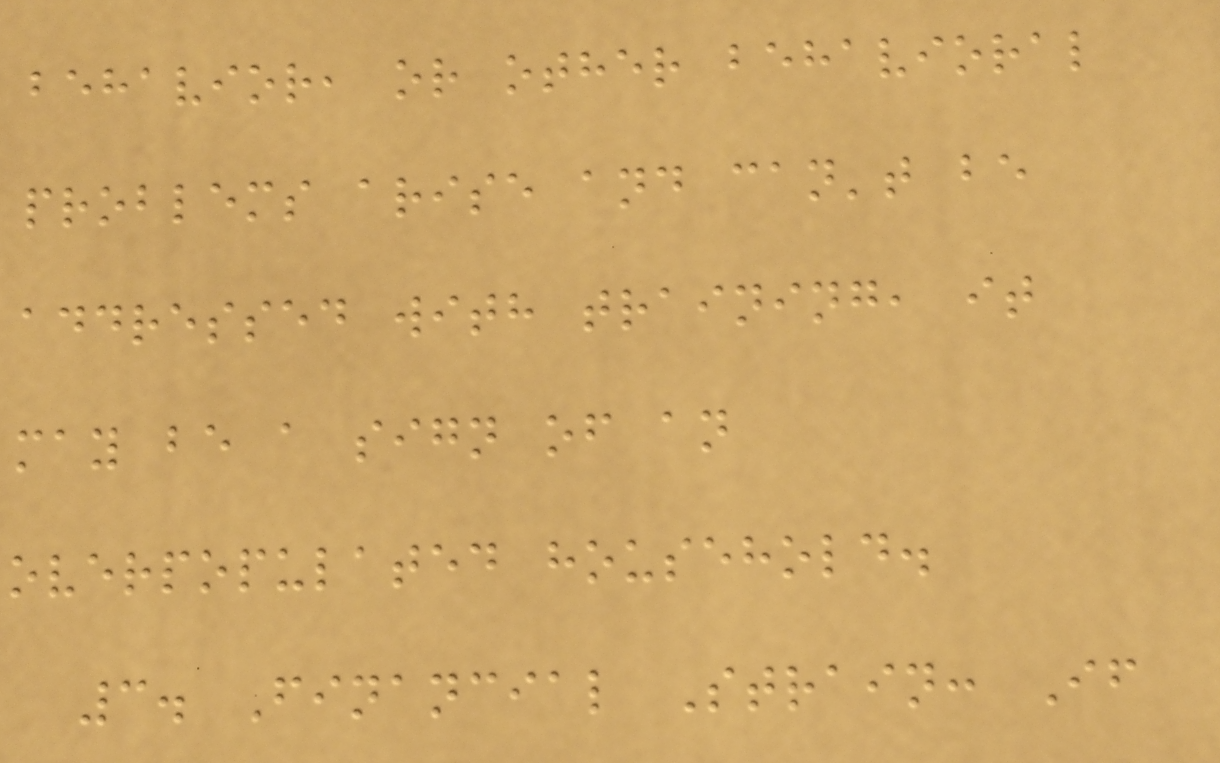behavior, or other behavioral
problems arise and can't be
addressed with training, it
may be a sign of an
overpopulated household.
3. Financial Strain: If
